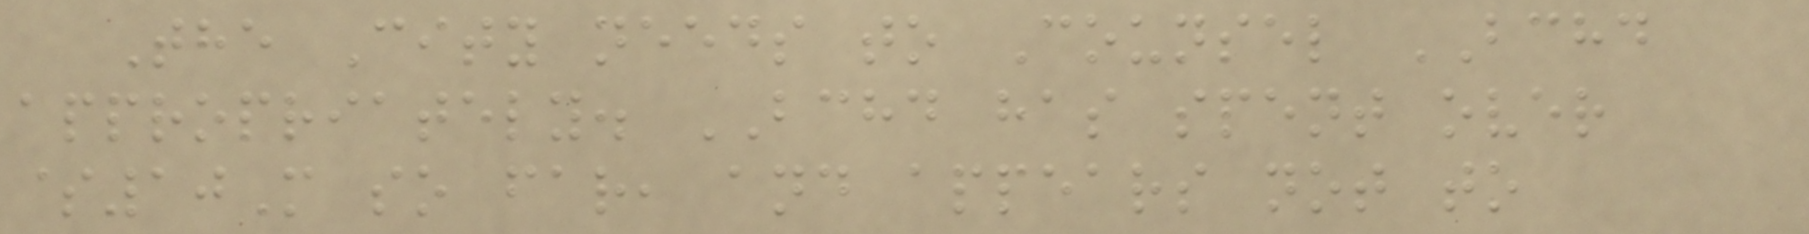The City needs to Counsel BCHD
appropriately. BCHD has spent over
$10M so far, and appears not to
